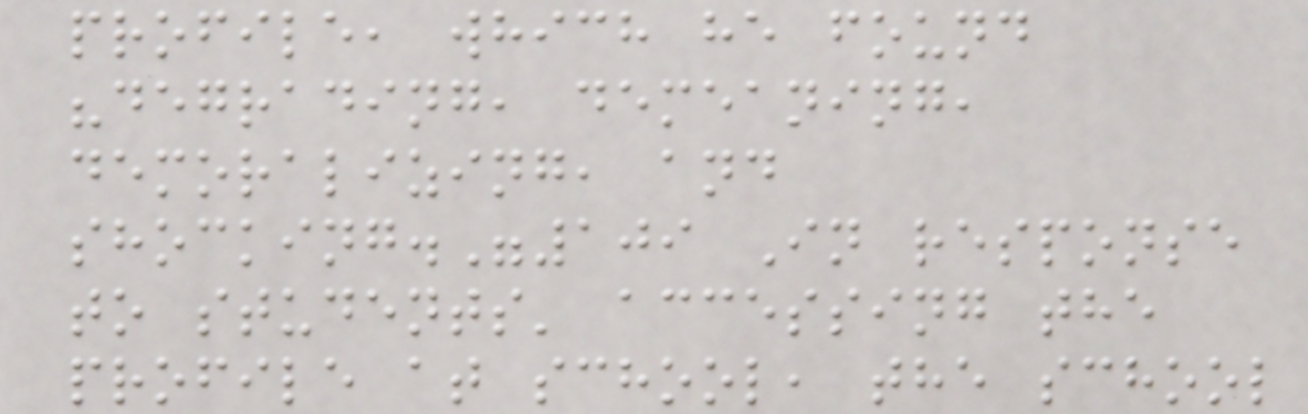profile, which he found
"degrading, demeaning,
demoralizing, and
shocking."109 In response
to students' accessing the
profile at school, the school
